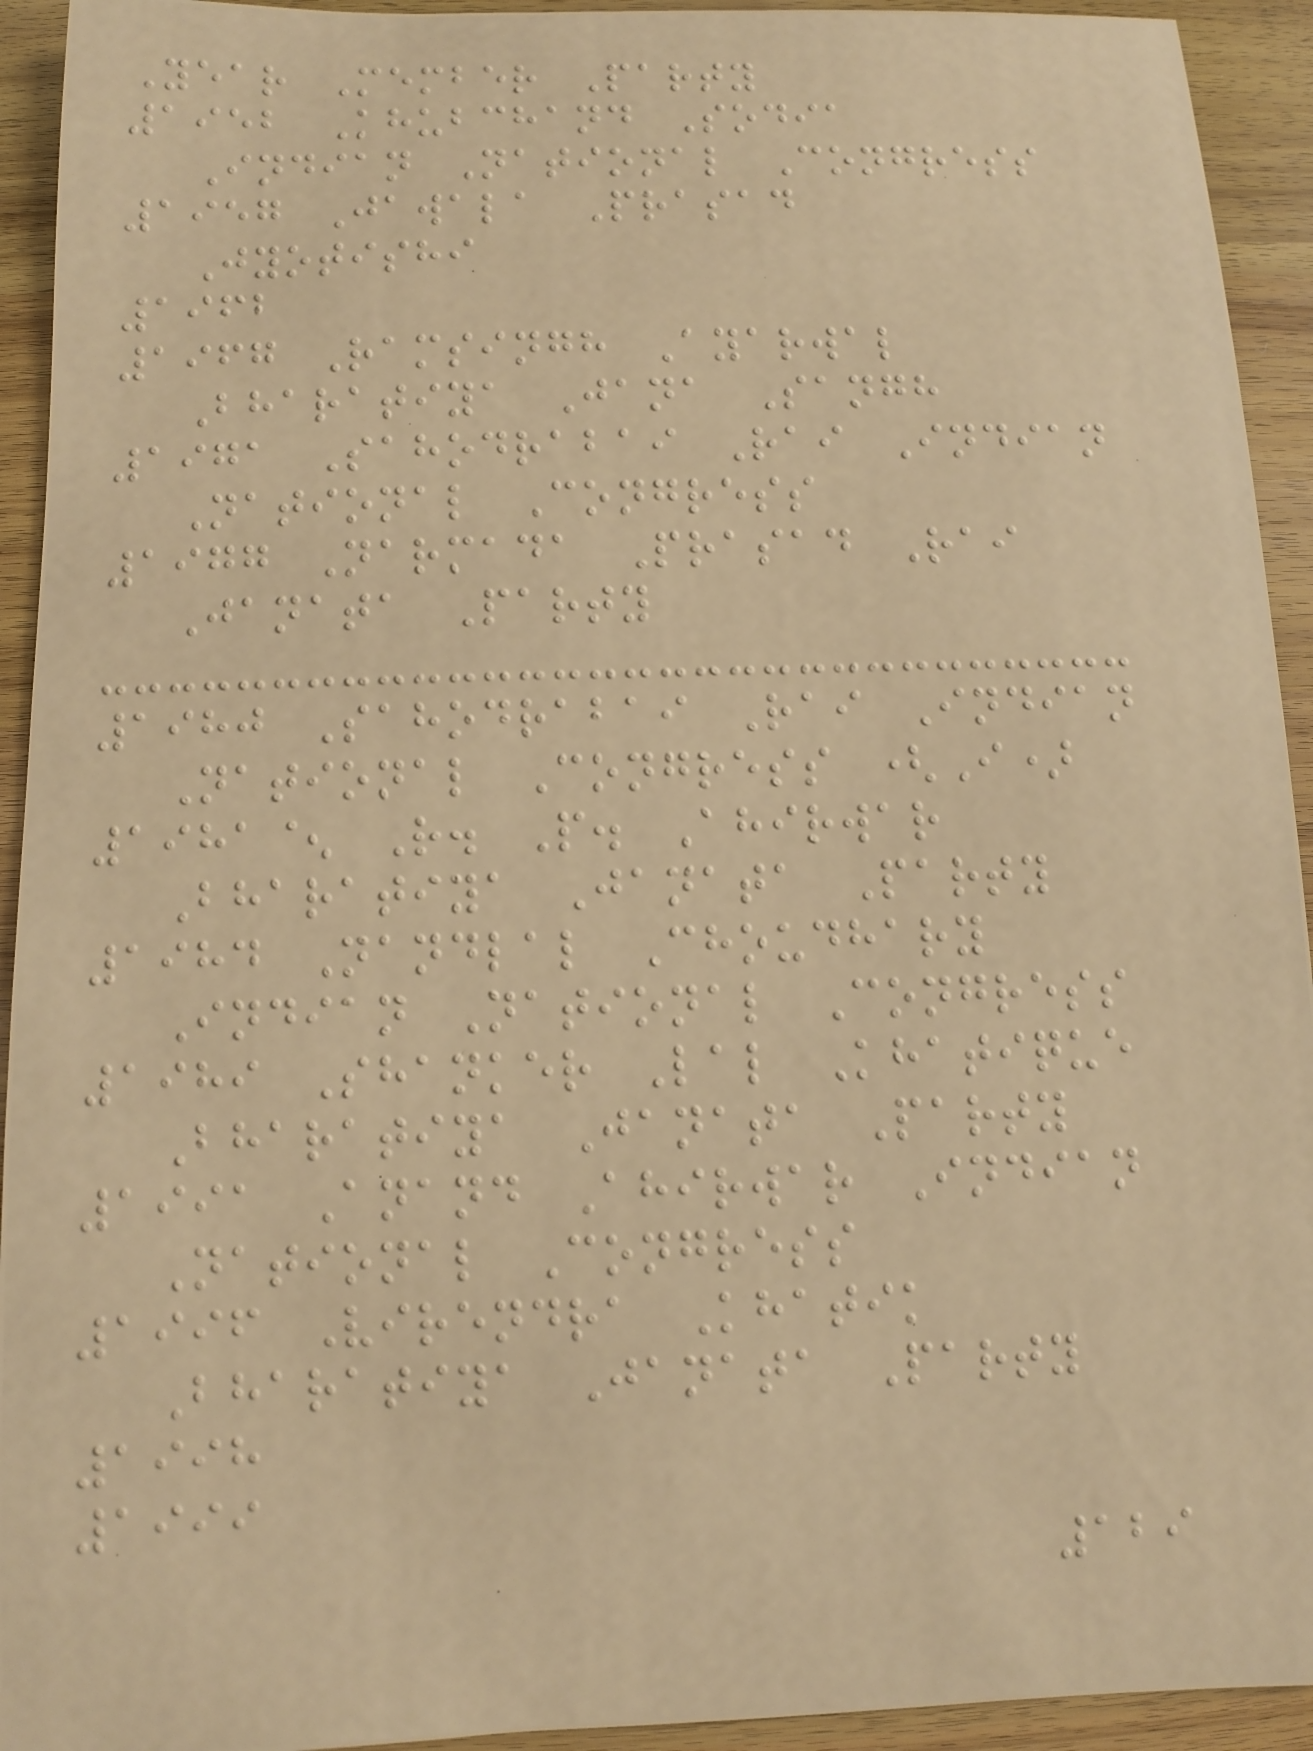Year Member Party
1952 Khubchand Sodia
Indian National Congress
1957 Jawala Prasad
Jyotishi
1962
1967 Ramsingh Ayarwal
Bharatiya Jana Sangh
1971 Sahodrabai Rai Indian
National Congress
1977 Narmada Prasad Rai
Janata Party
1980 Sahodrabai Rai Indian
National Congress (I)
1981^ R. P. Ahirwar
Bharatiya Janata Party
1984 Nandlal Choudhary
Indian National Congress
1989 Shanker Lal Khatique
Bharatiya Janata Party
1991 Anand Ahirwar Indian
National Congress
1996 Virendra Khatik
Bharatiya Janata Party
1998
1999
129
